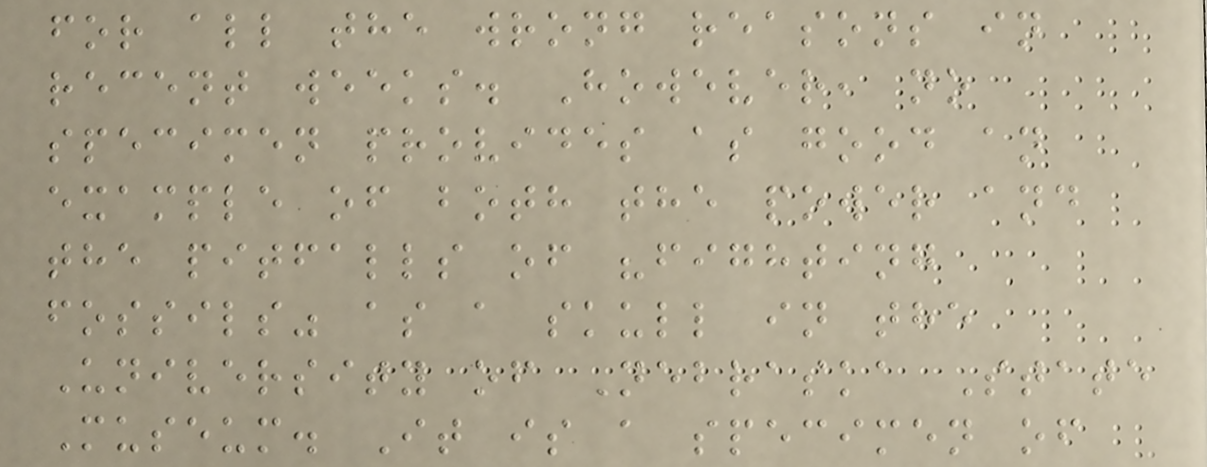for all the wrong reasons in
recent weeks. However, no
specimen provides as good an
example of both the power and
the pitfalls of "fighting
fossils" as a skull in the
University of Nebraska State
Museum. It is a specimen of
